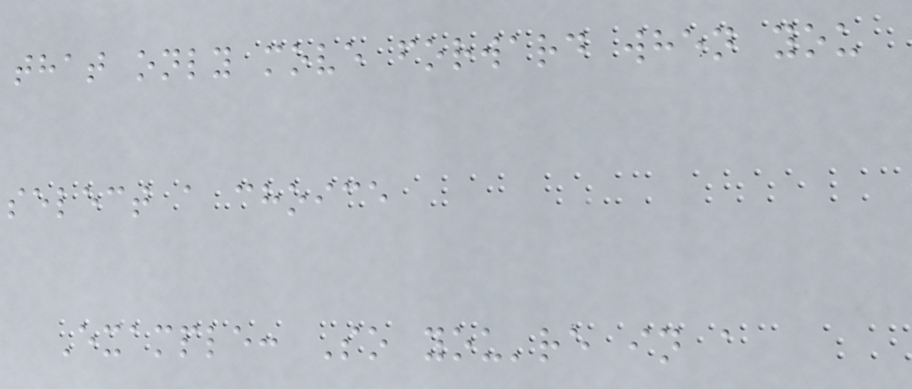that only move forward when you
select a choice
Example: So you're in a
